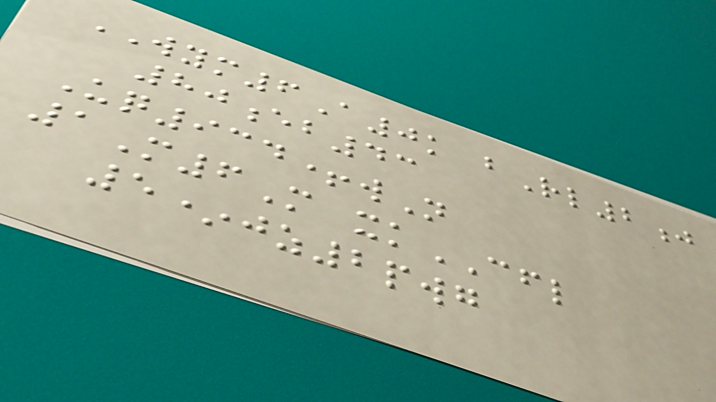WYM6A0k bRl2j
80eb43
Uq934+wN
1M6M xkCFL
5*jz2pwg
